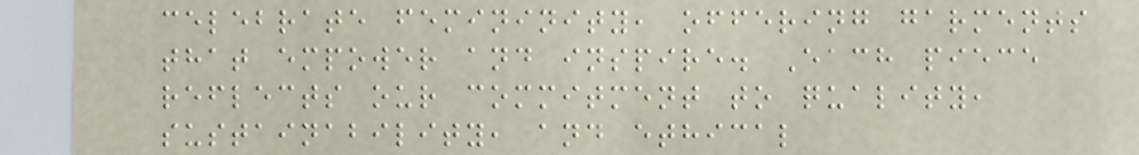celebrate femininity, offering garments
that empower and inspire. Each piece
reflects our commitment to quality,
sustainability, and ethical
